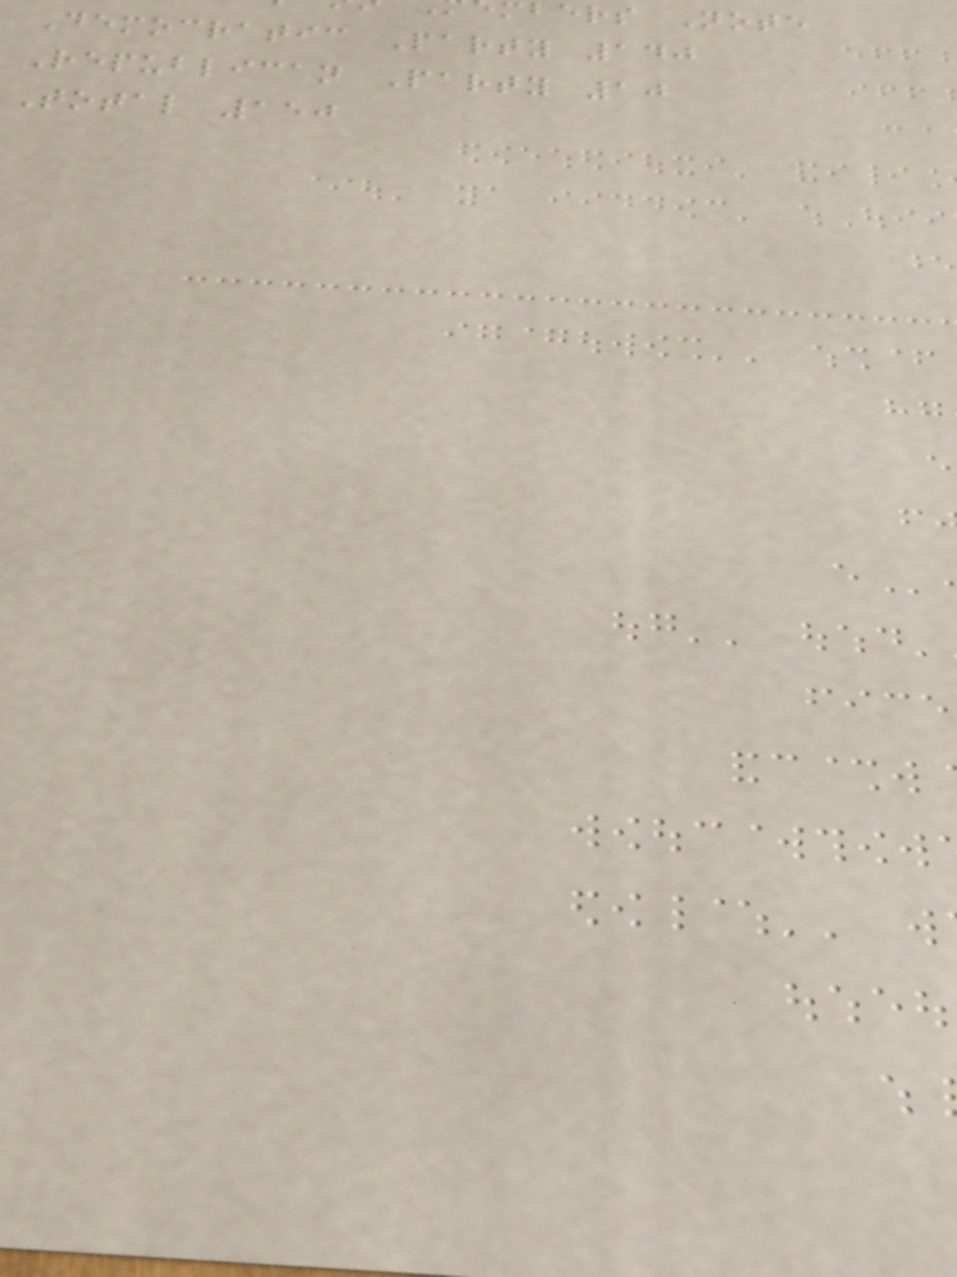bers Note
Democratic Party 140
Republican Party 10
Total 150
